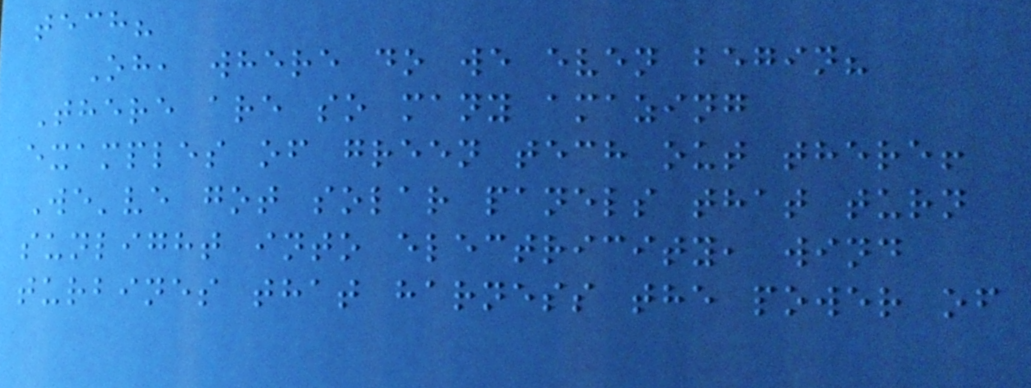tech?
Oh, where do we even begin?
There are so many amazing
examples of green tech out there!
We've got solar panels that turn
sunlight into electricity, wind
turbines that harness the power of
